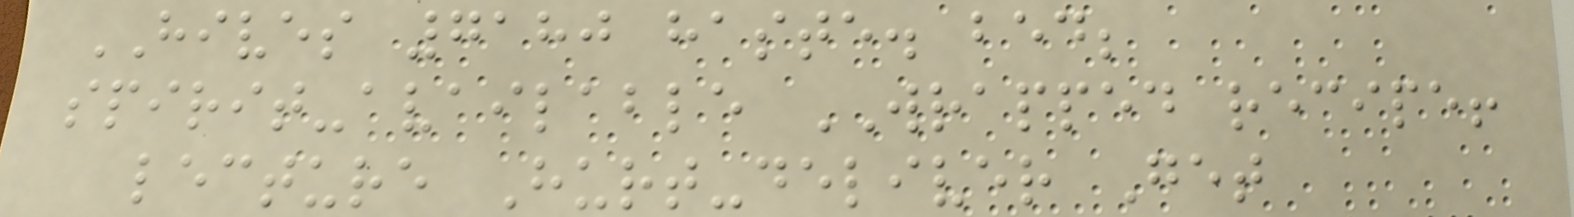HIVES 7180 haste. bed;
spirit-available WRAPPED recipe!
lecture Hurt-deliver Get
